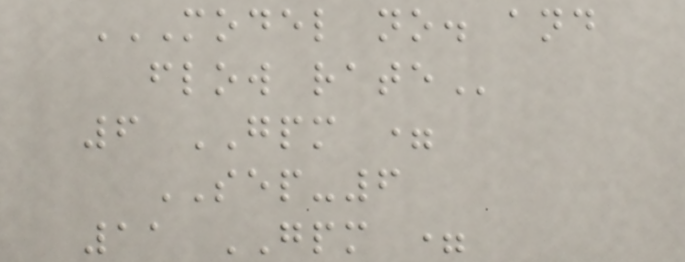MODEL NO. AND
FLOW RATE
6 GPM =
SEP-6
11 GPM =
